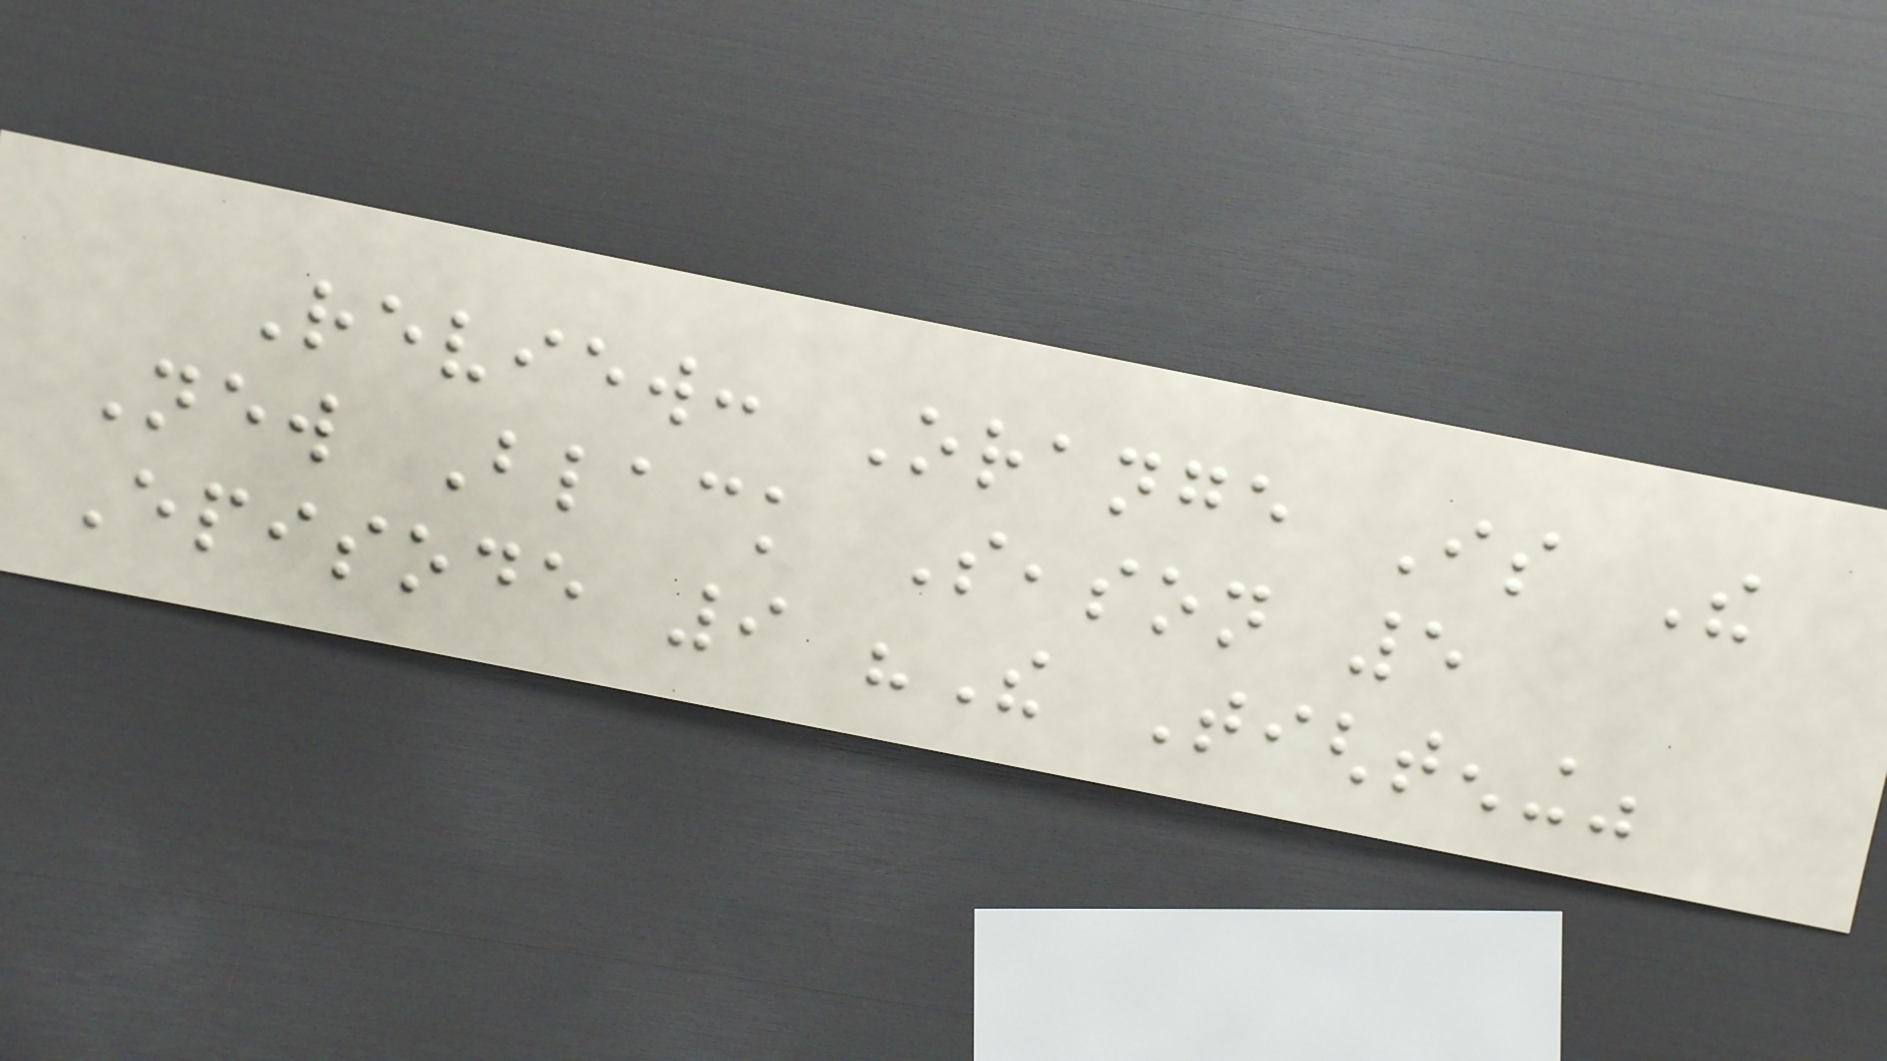Review: Orange Is The
New Black Season 5
Episode 9 "The Tightening"
